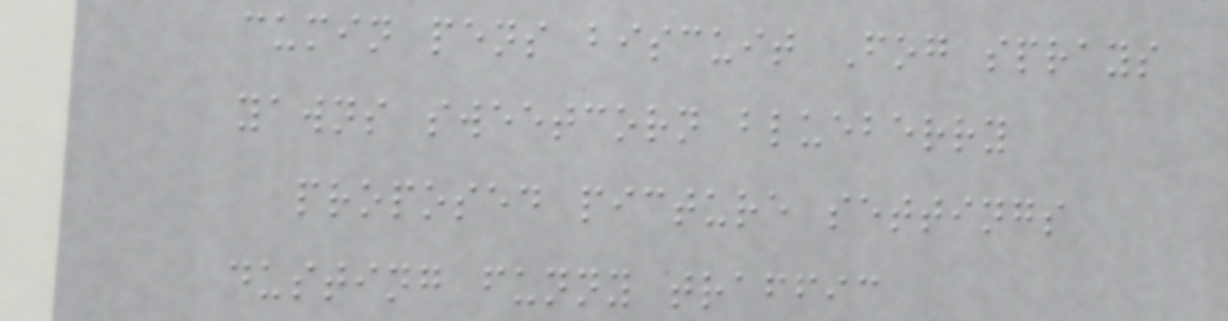cumin pens biscuit Fog sprays
yawns sweetcorn blueberry
proposed picture settings
dusting funny traffic
